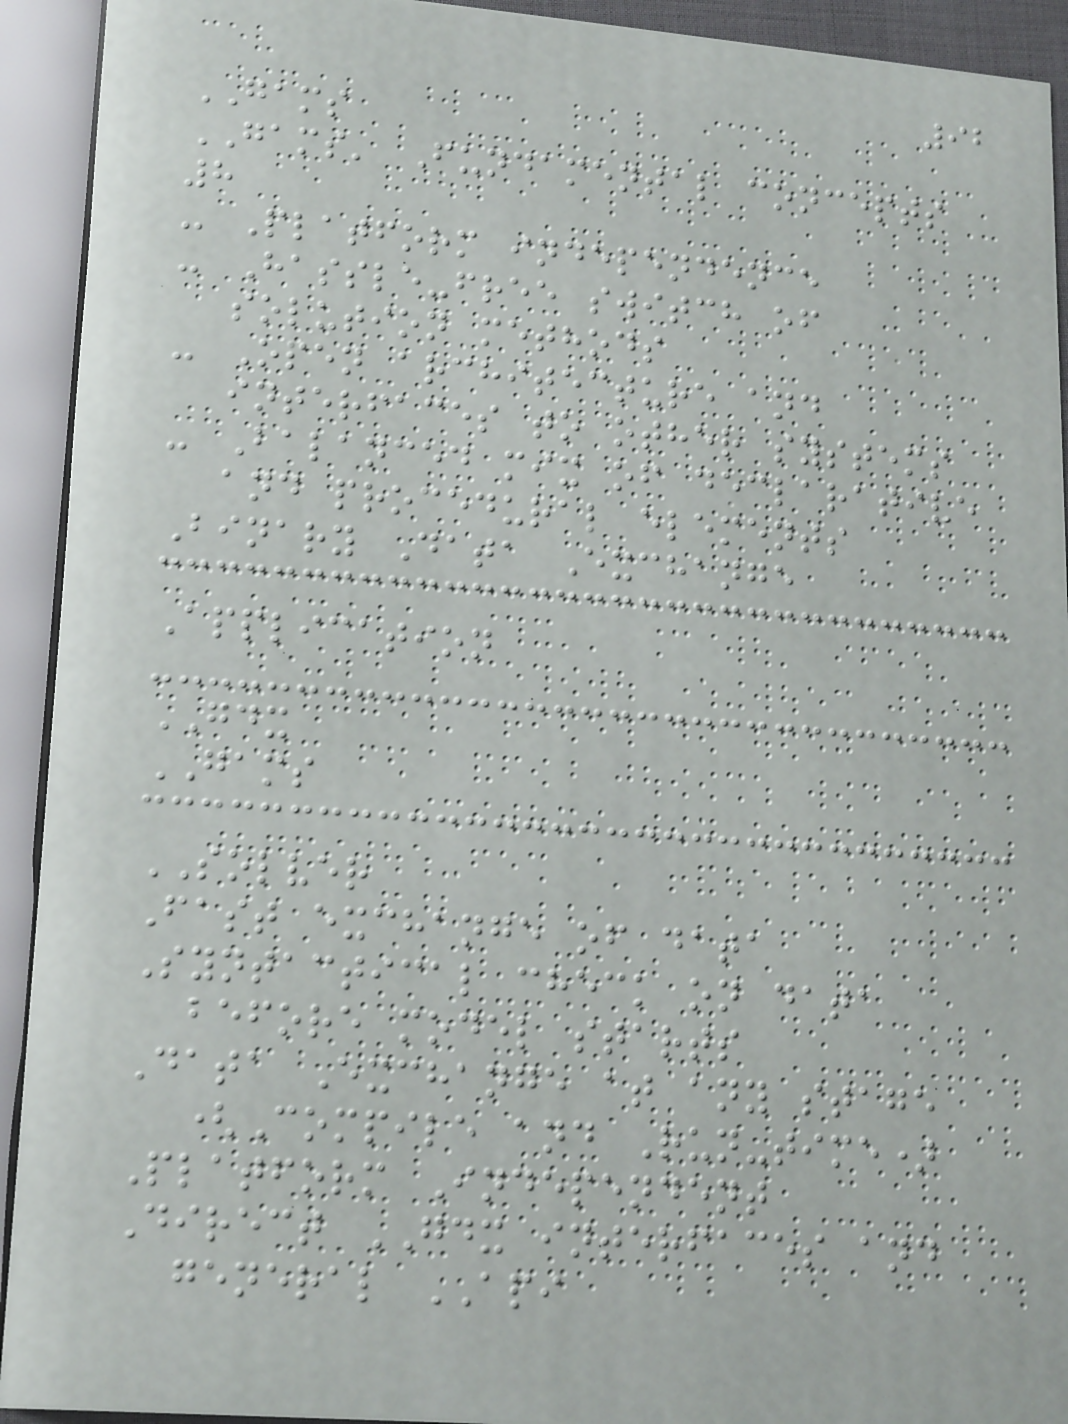92
GAMS
GAMS' Fundamental concepts
8
- Platform independence
- Hassle-free switch of
solution methods
- Open architecture and
interfaces to other systems
- Balanced mix of declarative
and procedural elements
Binary Data Exchange
Application
GDX
GAMS
SOLVER
Fast exchange of data
Syntactical check on data
before model starts
Data Exchange at any stage
(Compile and Run-time)
Platform Independent
Direct GDX interfaces and
general API
